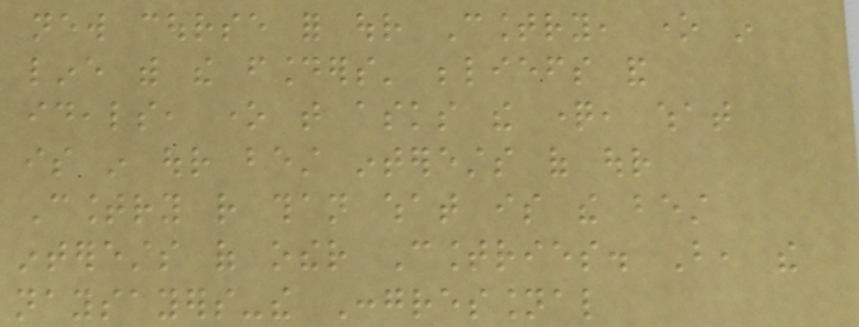new course for our Country, one in
line with the founders' beliefs and
ideals, one that asks the question, what
is in our best interests of our
Country rather than what is the best
interests of other Countries. But, the
naysayers-the Congressional
